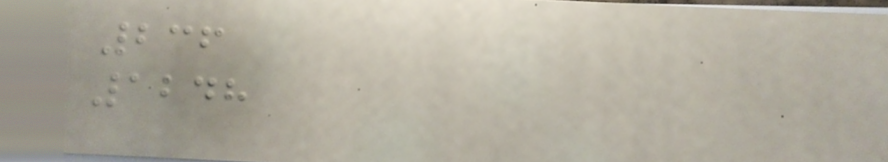236
1248
